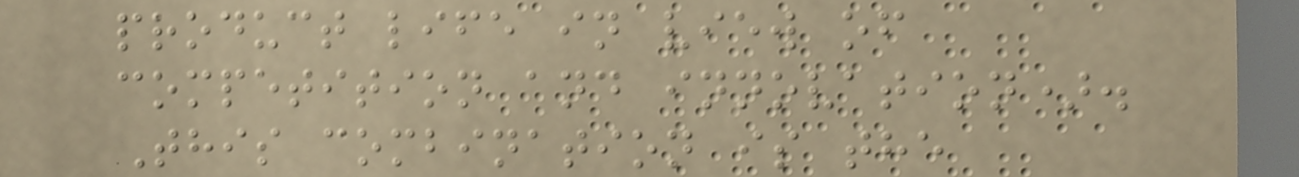product life in view of
competition and innovation).
This combination is the
